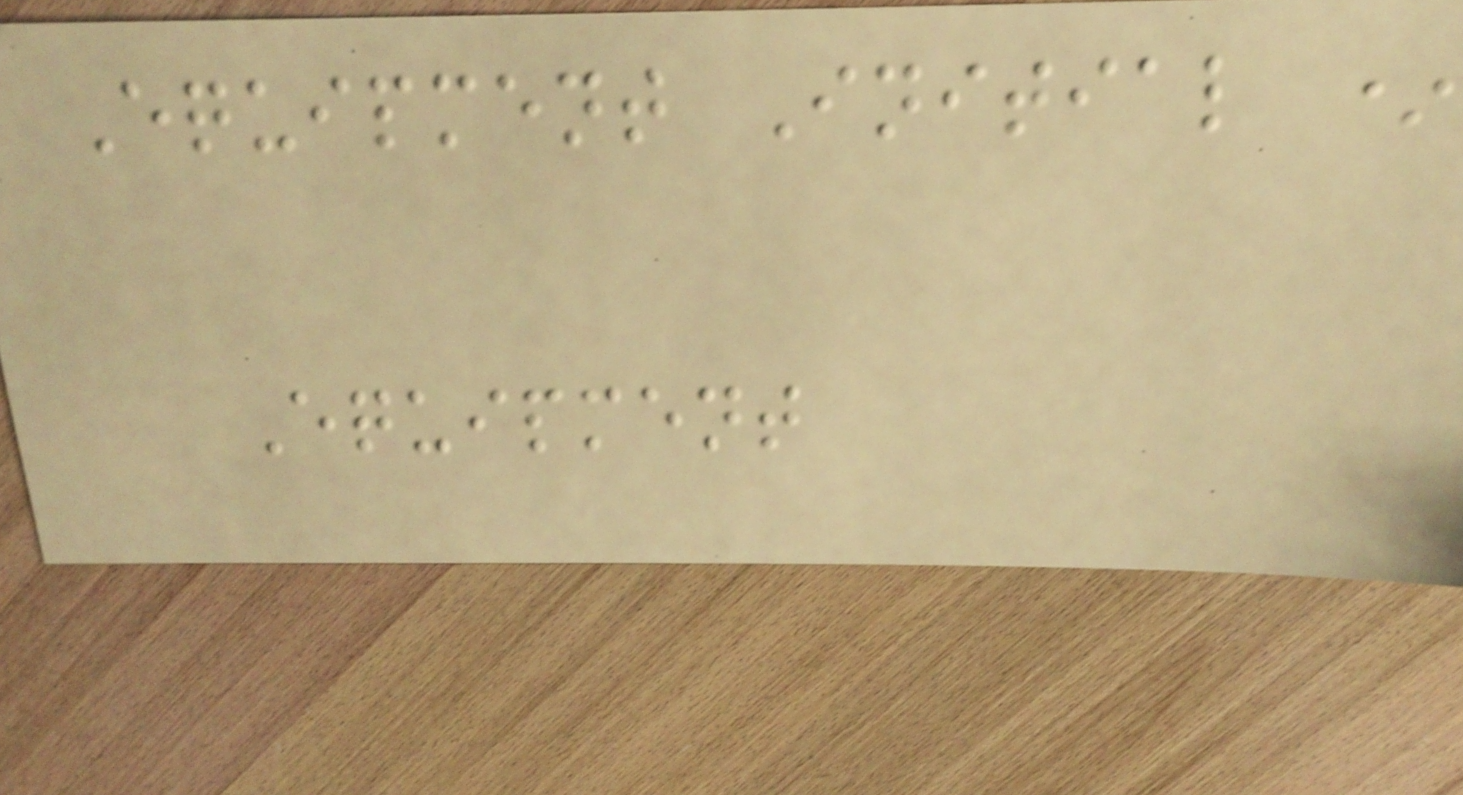Equipment Initial *
Equipment
